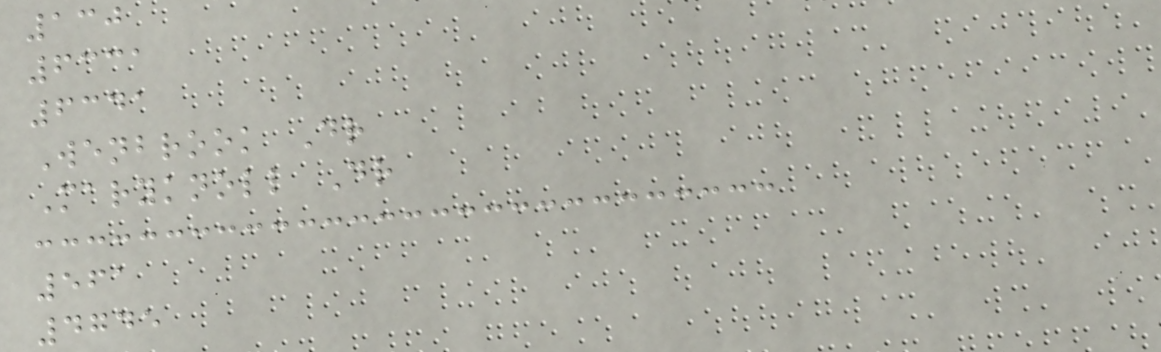130
6331
6341
Wenbrook Dr
Maryknoll Dr
561
4745
